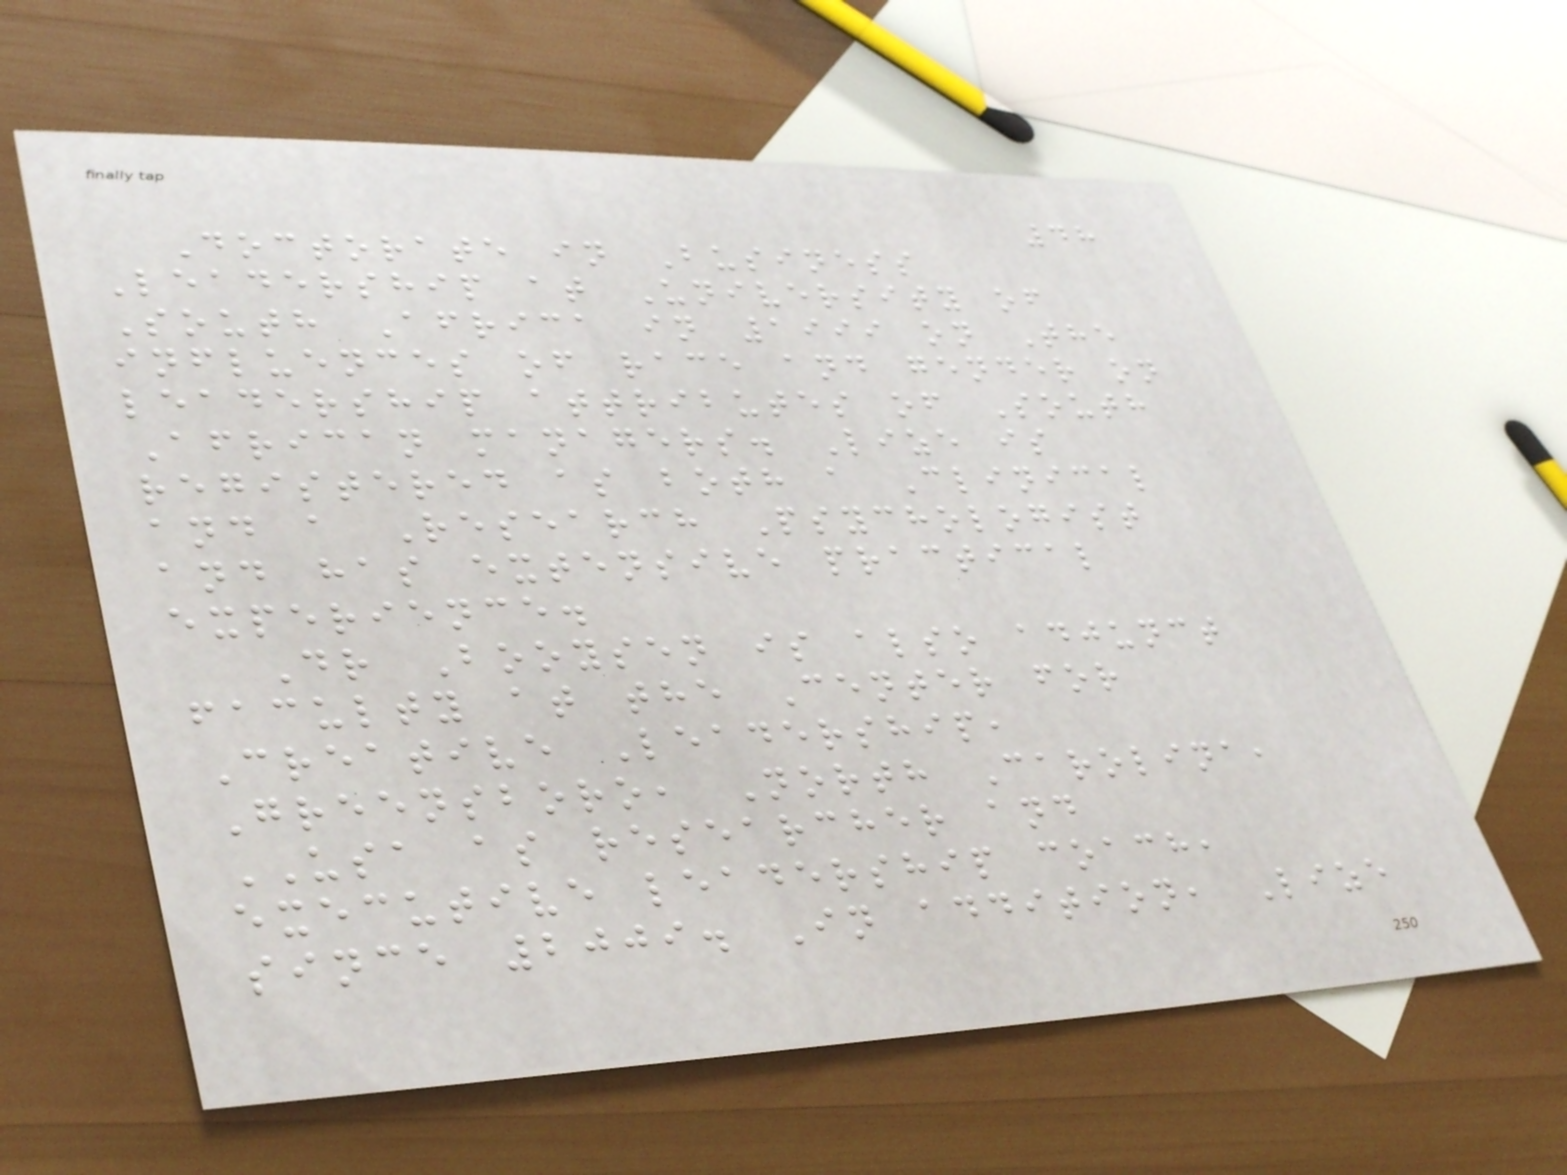48
Doctorate in Business
Leadership at University of
South Africa in 1999 on The
influences of race and gender on
leadership attributes of South
African managers. Lize is
registered as both a Clinical
and a Research Psychologist
and has extensive practical
experience.
Dr Booysen is also adjunct
faculty at the Center for
Creative Leadership,
Greensboro, North Carolina,
USA as researcher and
executive leadership coach,
since 2009. In addition, Lize
